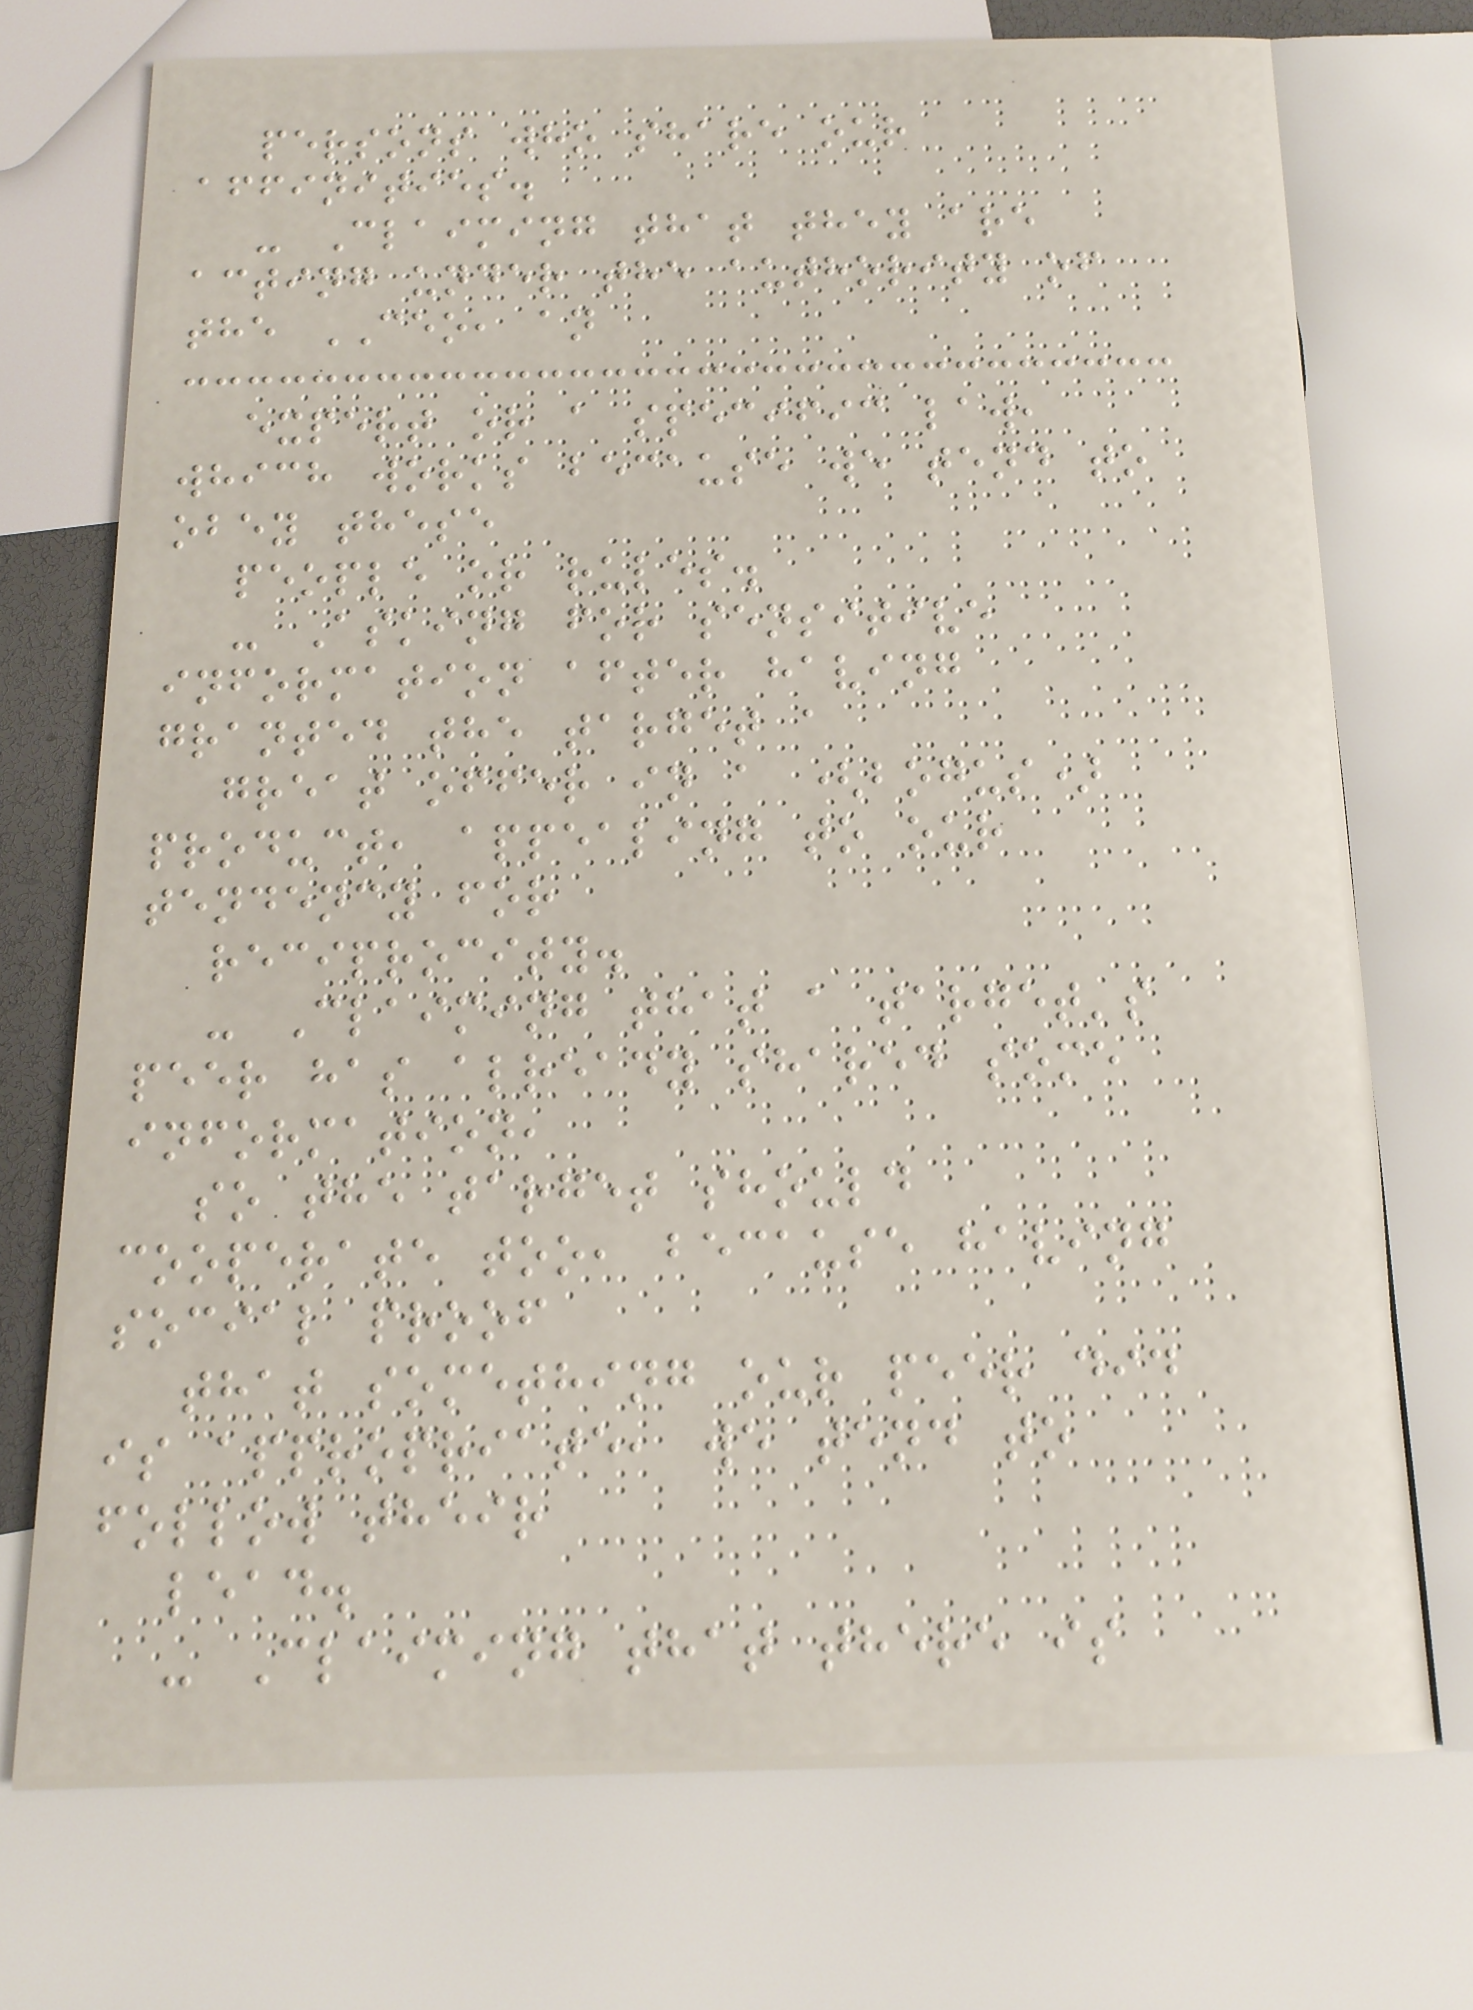persons who share our
affinities.
- Claiming that they are
acting under the authority of
the CEO, an
expert or a specific law,
which works because we tend to
obey these
people or rules.
- Asking for sensitive
information after having
granted the target a
great offer in a (bogus)
product, appealing to our
tendency for
reciprocity.
- Claiming that a target's
peer has already shared some
information,
so the target should
cooperate too, because having
social proof
that something our peer did
is appropriate, we tend to
follow their
lead.
- Claiming that there is
